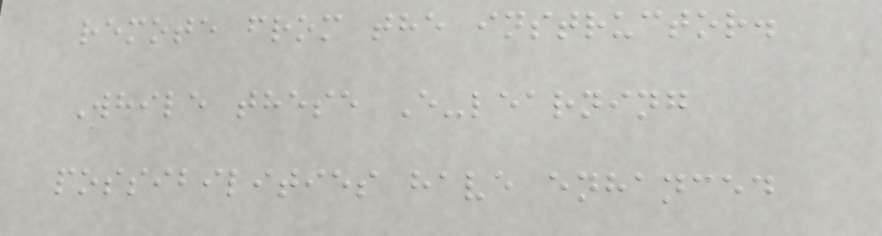remote from the instructor.
While these E-learning
possibilities have enhanced
